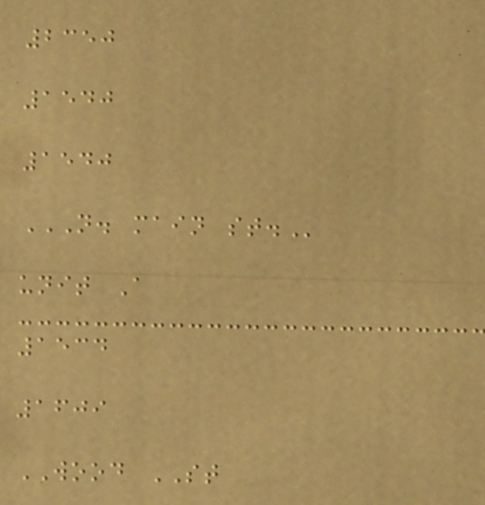2350
1540
1540
N. MAIN ST.
unit A
1534
1609
WOOD ST
